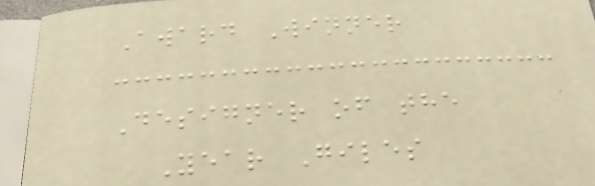Award Winner
Designer of the
Year Giles
